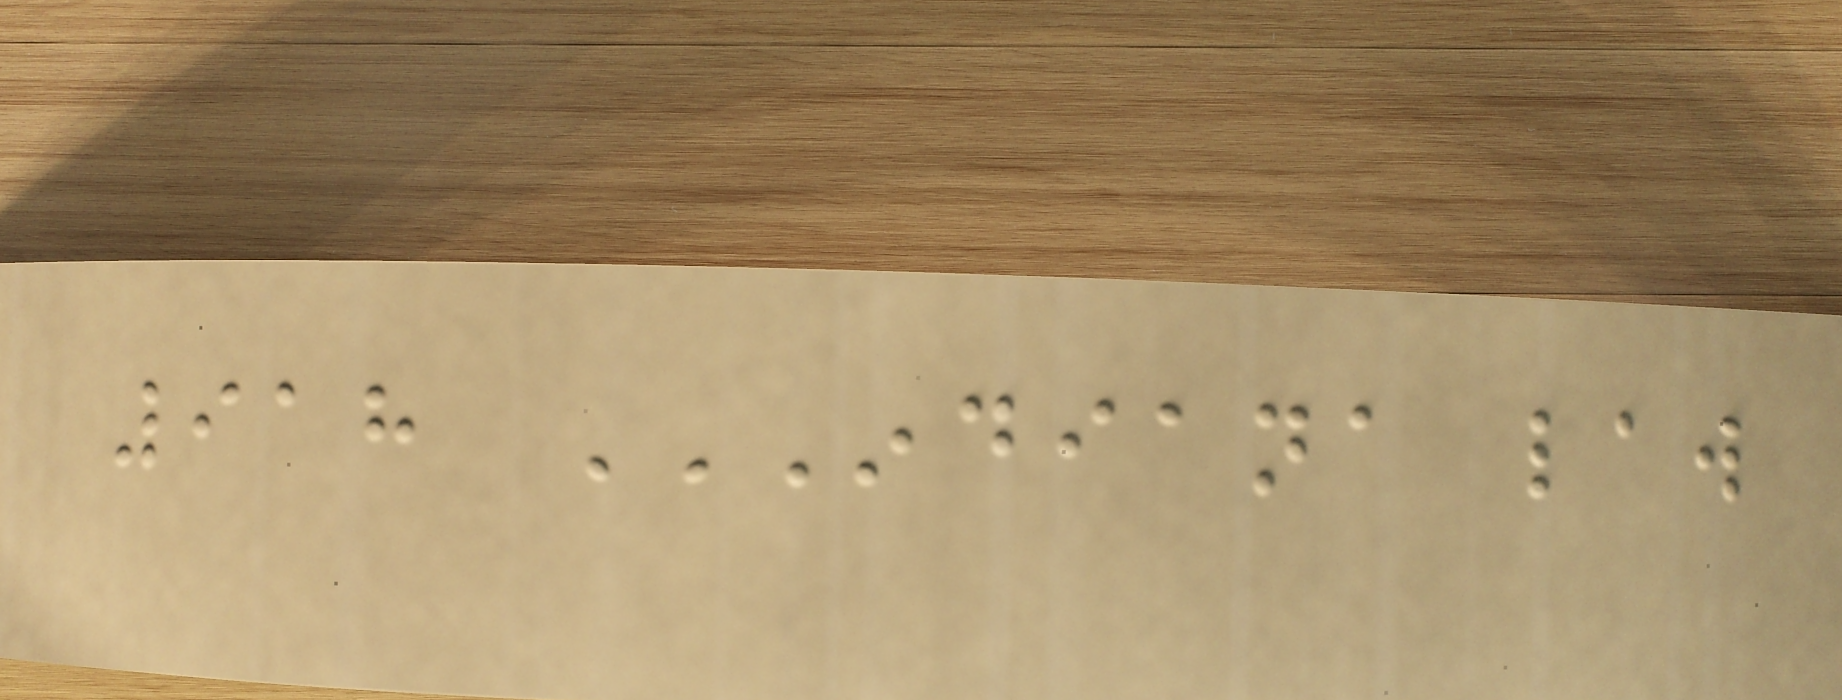918 INDIANA LAW
